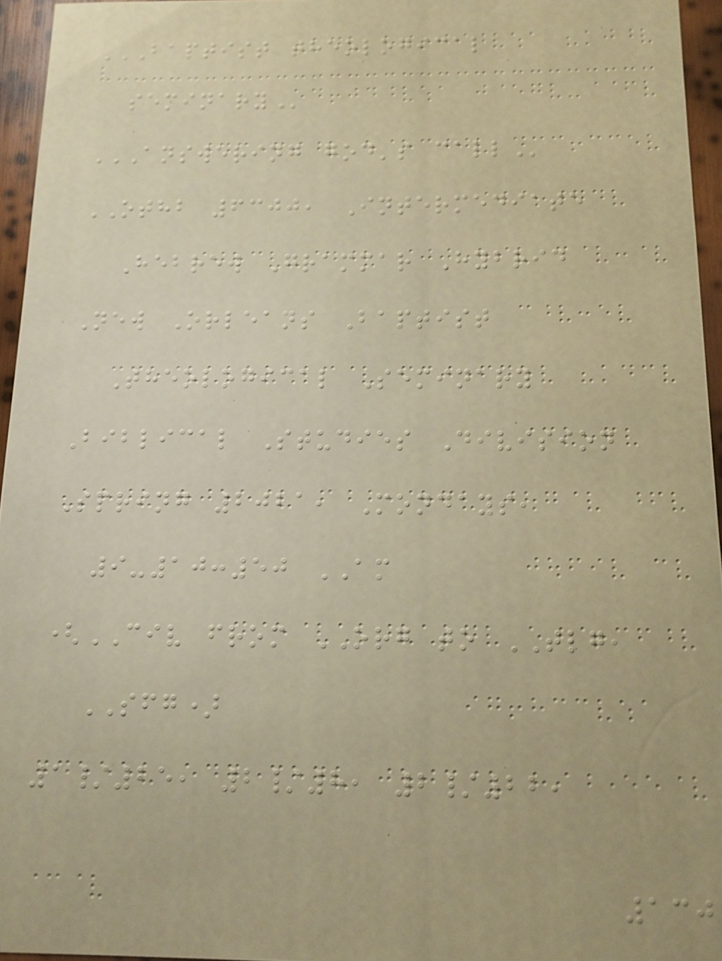BAPTIST THEOLOGICAL
SEMINARY
ANSWERING GOD'S CALL
OTHB 6300, Intermediate
Hebrew Grammar Hybrid
New Orleans Baptist
Theological Seminary
Biblical Studies Division
Spring 2021, Mondays,
9-10:50 AM
(CIV from ORG to TLG,
SFG)
1/25, 2/8, 2/22,
130
